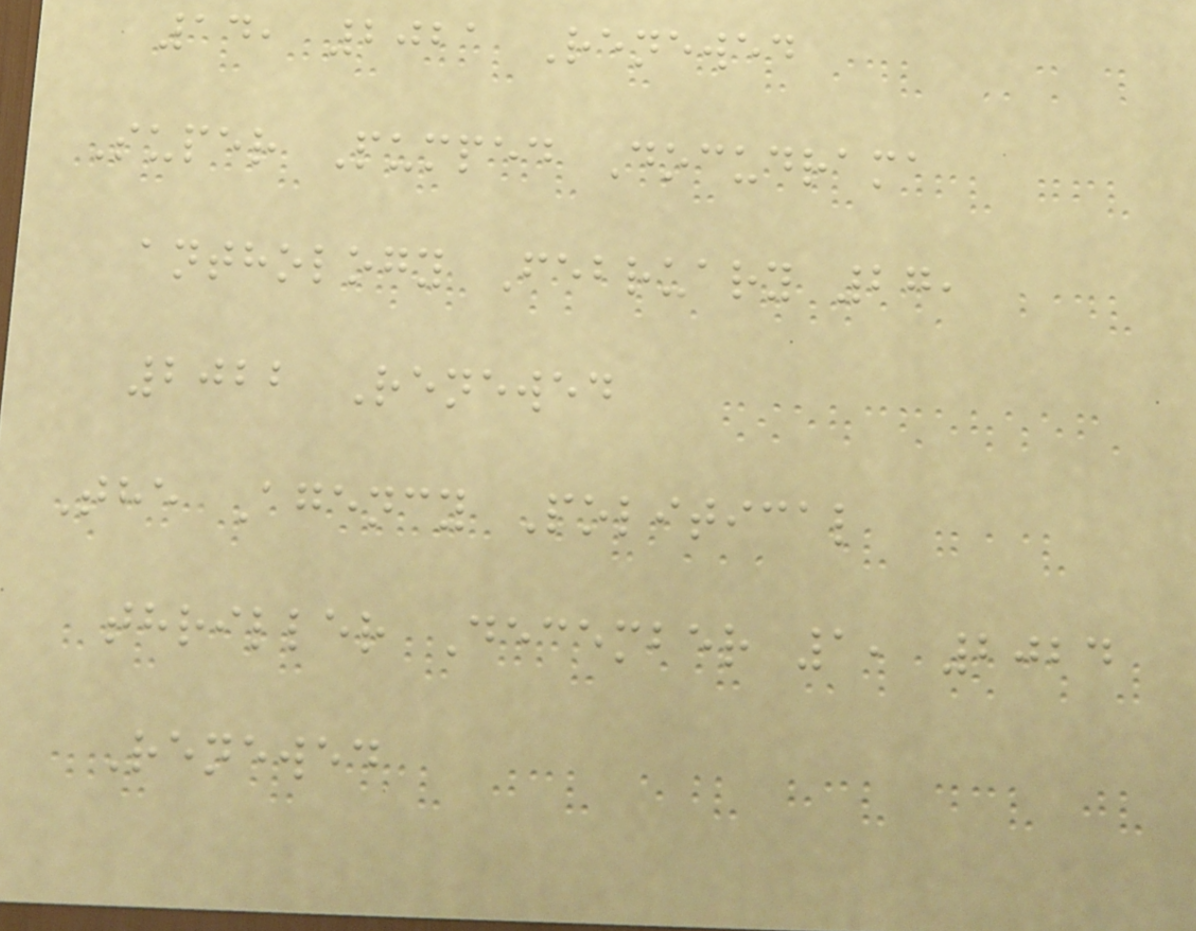14, 2021 Renewed
Super Pumped Docudrama
anthology February 27,
2022 Renewed
The Agency Political
thriller December 1, 2024
Renewed
